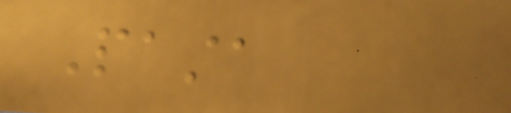Pasta
